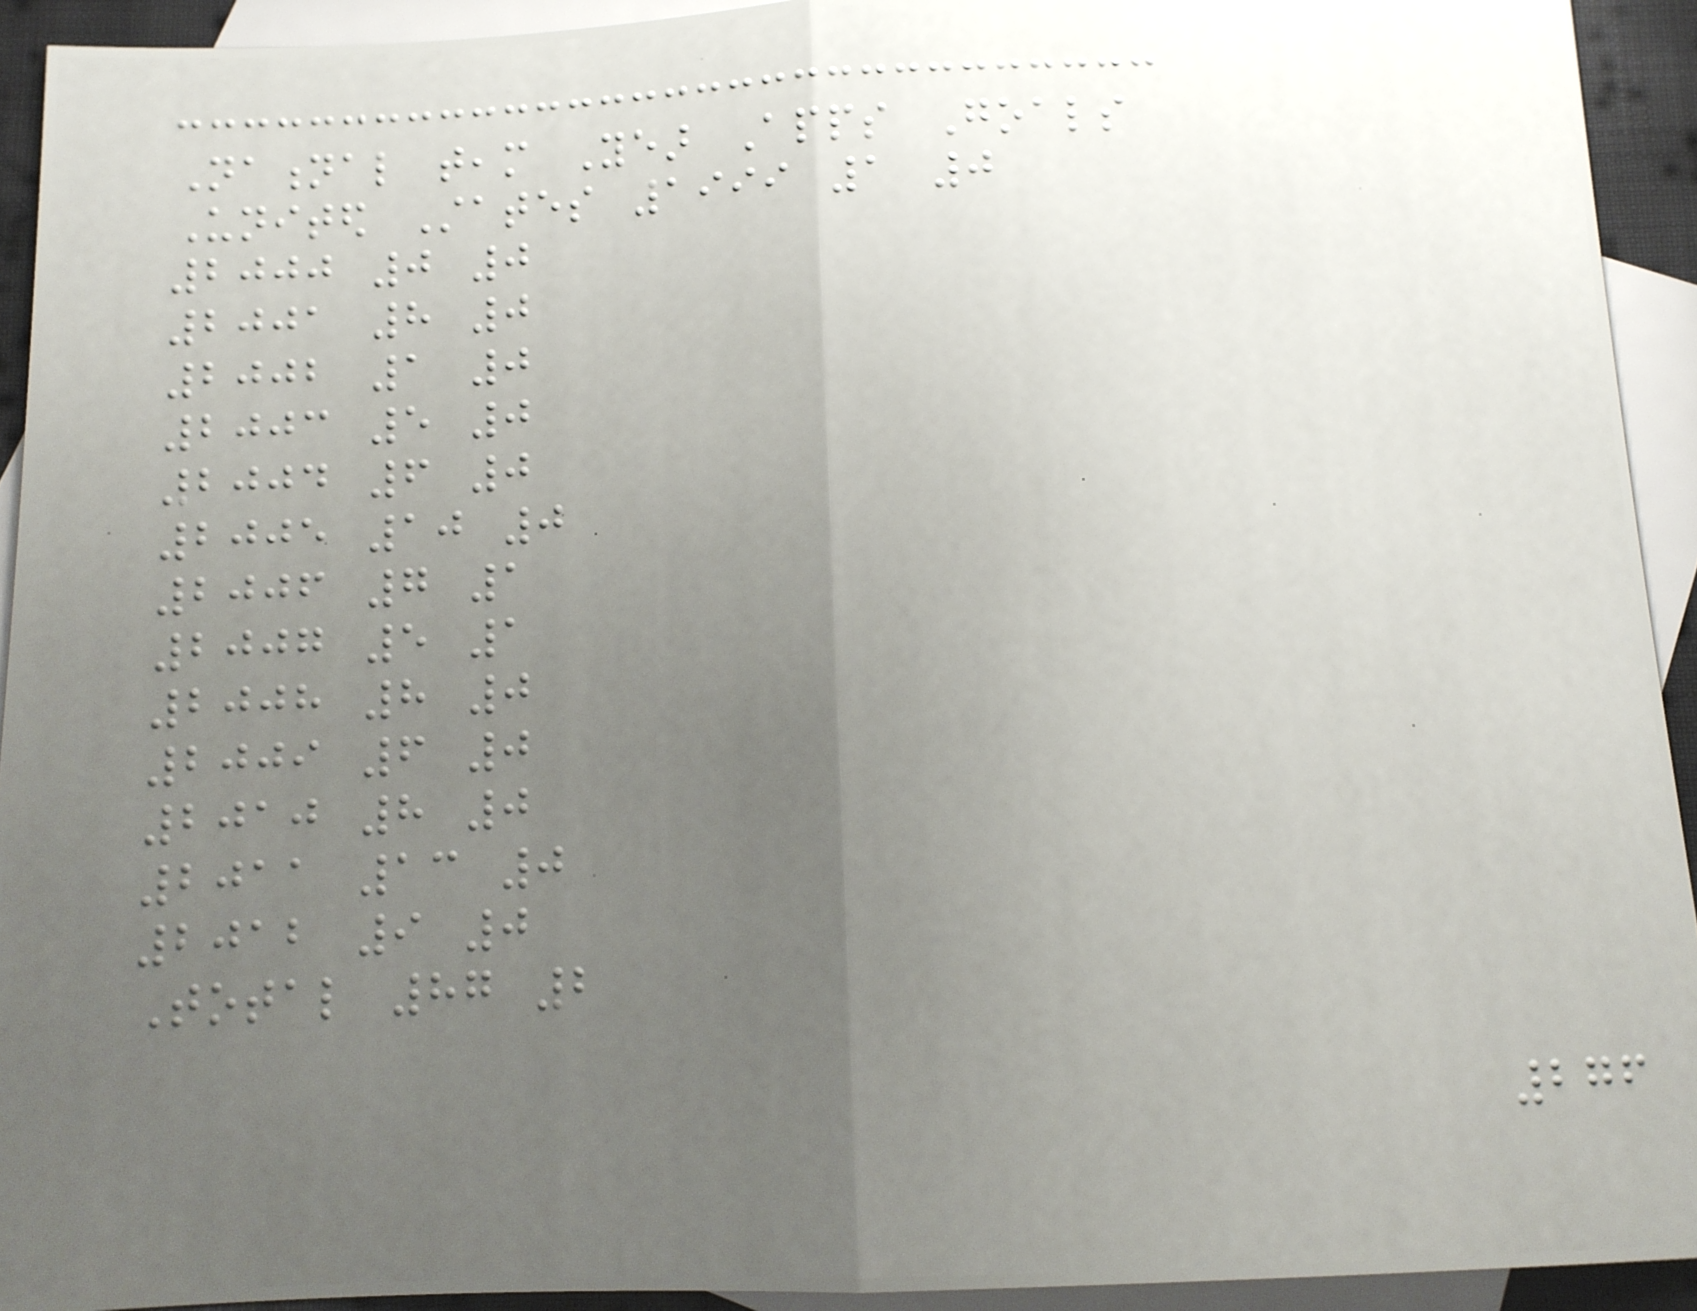National team Year Apps Goals
United States 1999 1 0
2000 0 0
2001 8 0
2002 1 0
2003 5 0
2004 6 0
2005 10 0
2006 7 1
2007 5 1
2008 8 0
2009 6 0
2010 8 0
2011 13 0
2012 9 0
Total 87 2
276
